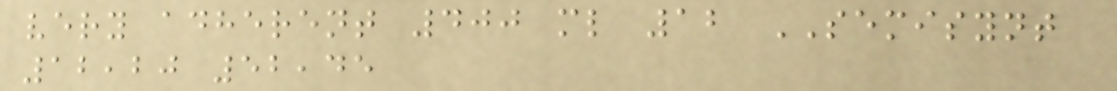very adherent 400 ml 12 SEMISYNT
12,20 52,45
